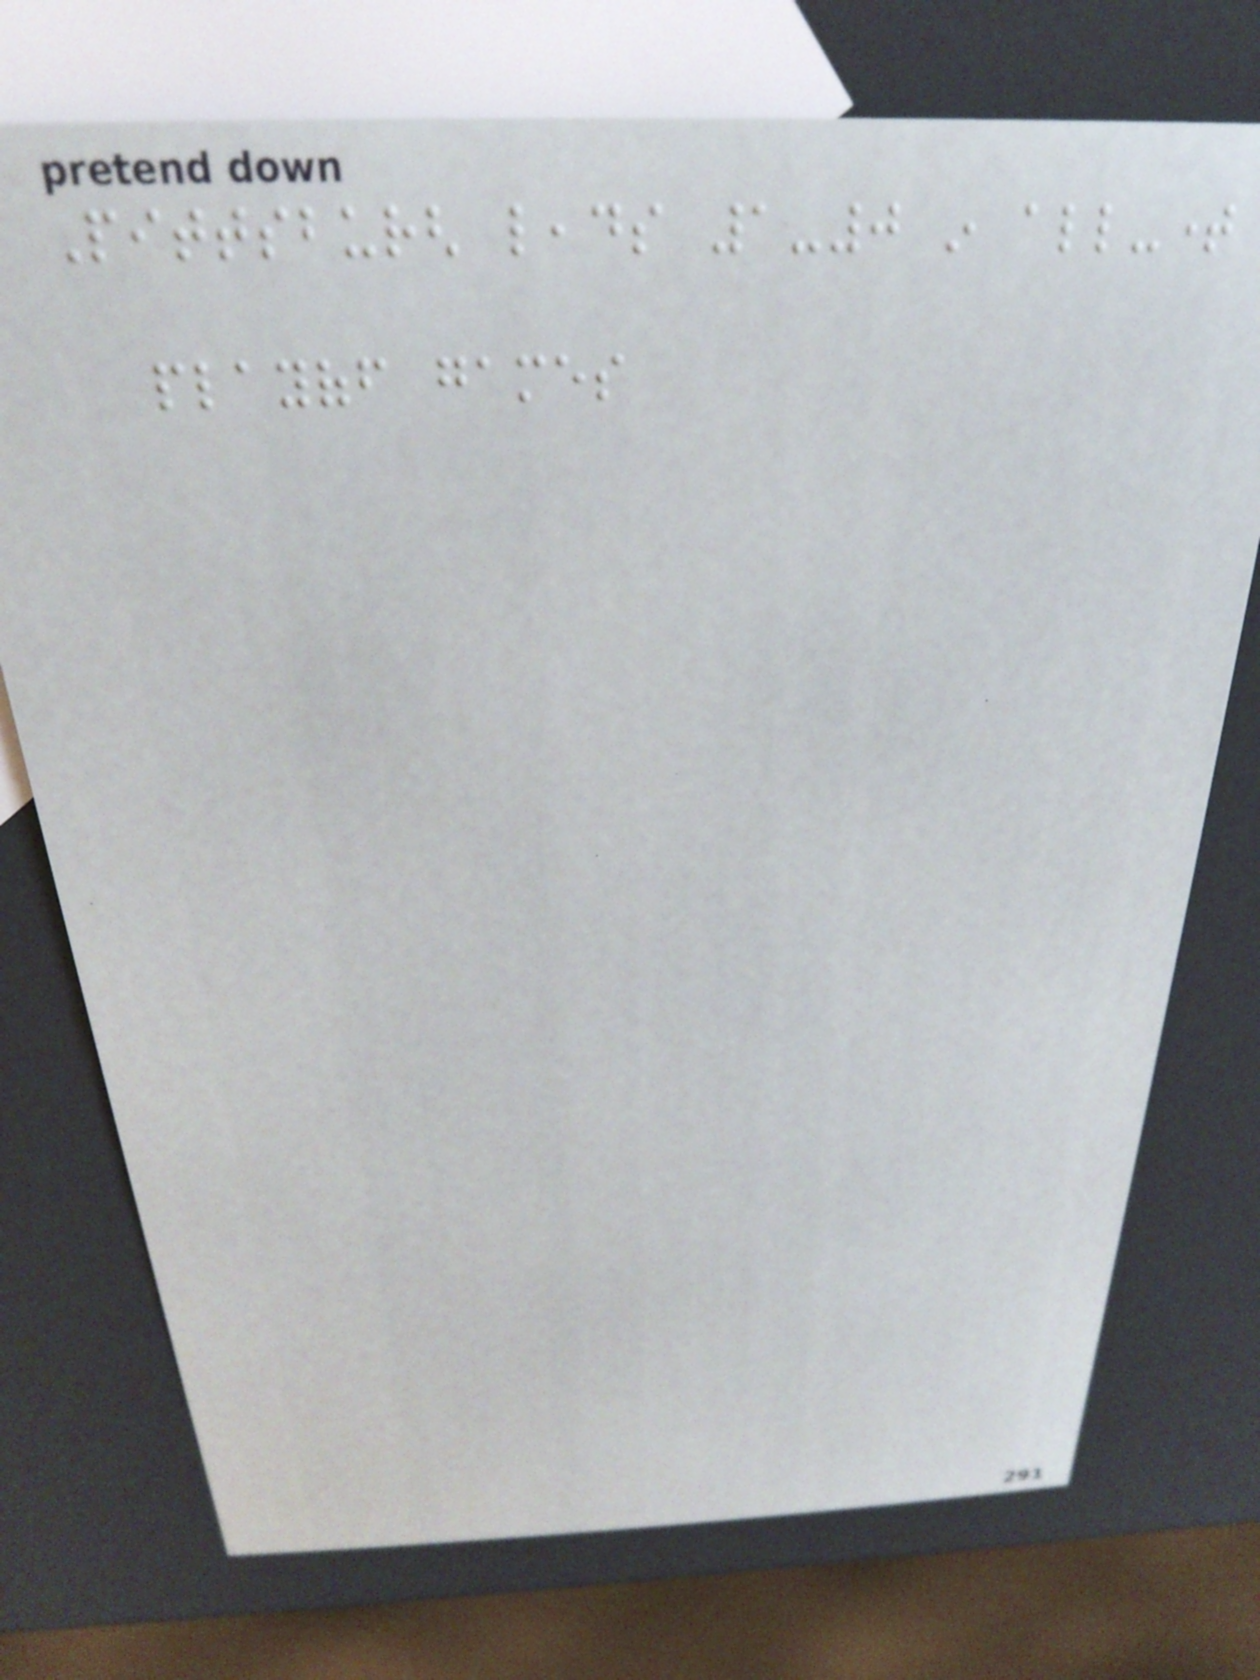Pittsburgh leads 1-0 in all-time
playoff games
